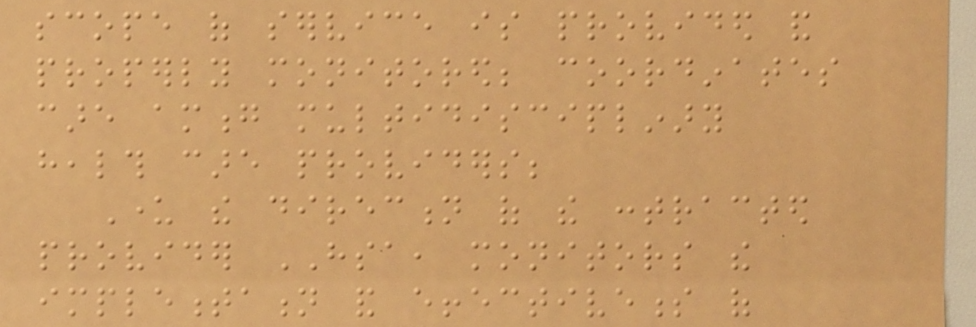scope of service is provided and
properly monitored; coordinates
care among multidisciplinary
health care providers;
Under the direction of the contracted
provider HSA, monitors the
implementation and effectiveness of
